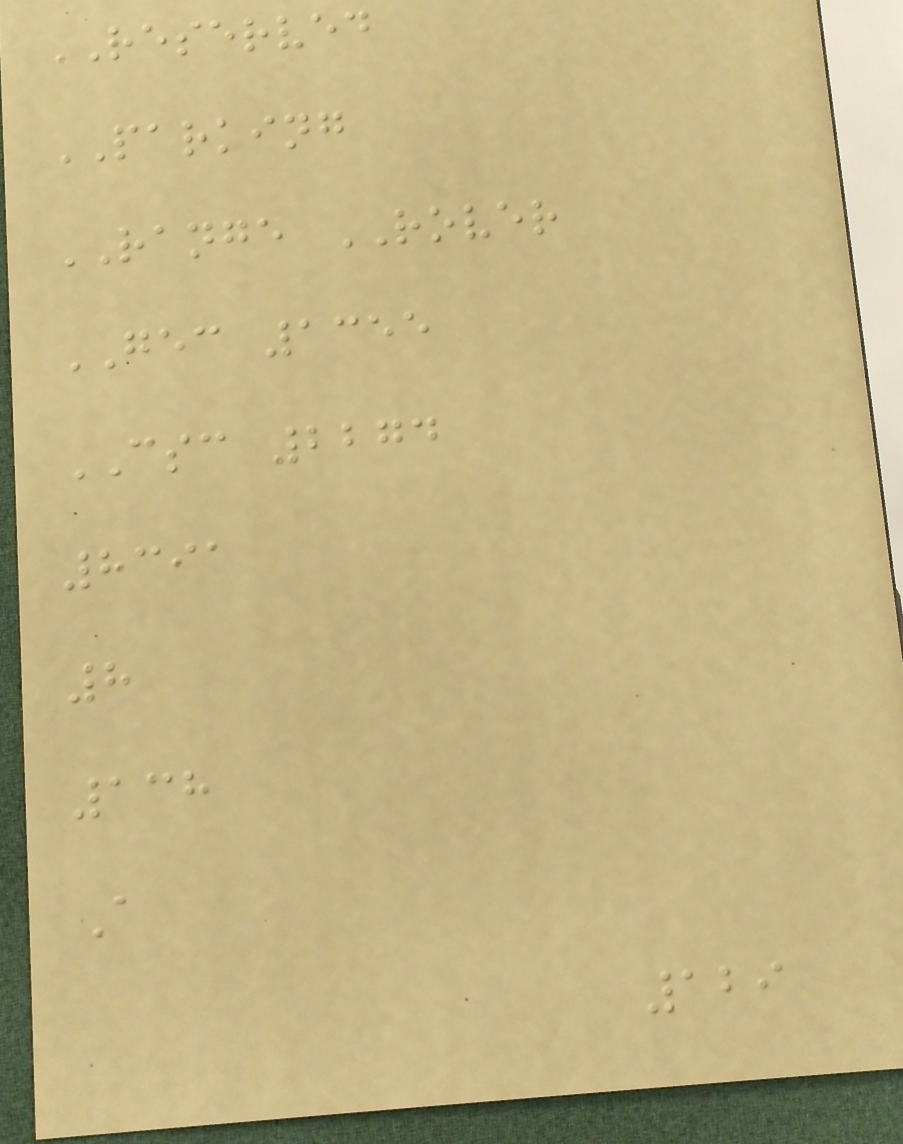RESERVED
PARKING
RANGE ROVER
GEC 1355
CSC 2274
8391
8
138
A
129
